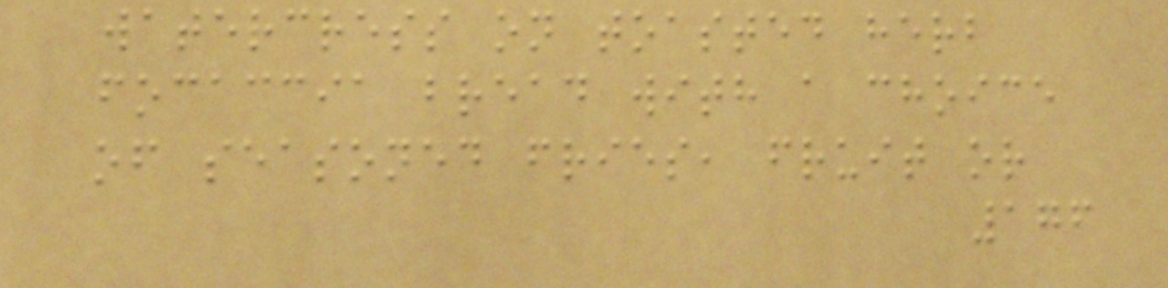watercress on toasted herb
focaccia bread with a choice
of seasoned fries, fruit or
176
